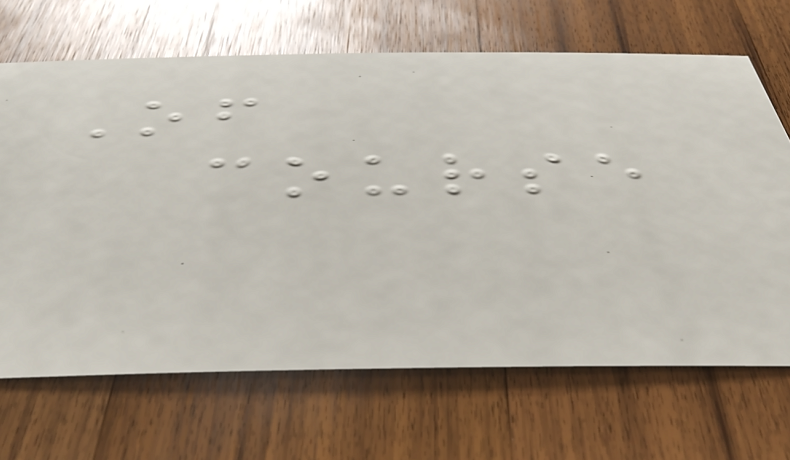Of
course
